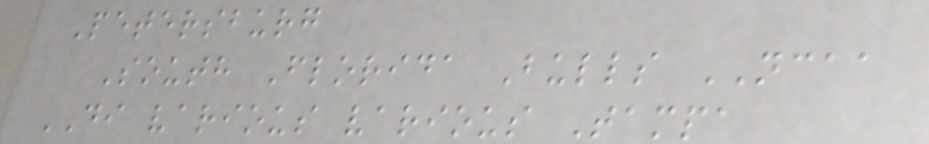Petersburg
South Florida Bulls NCAA
DI various various Tampa
